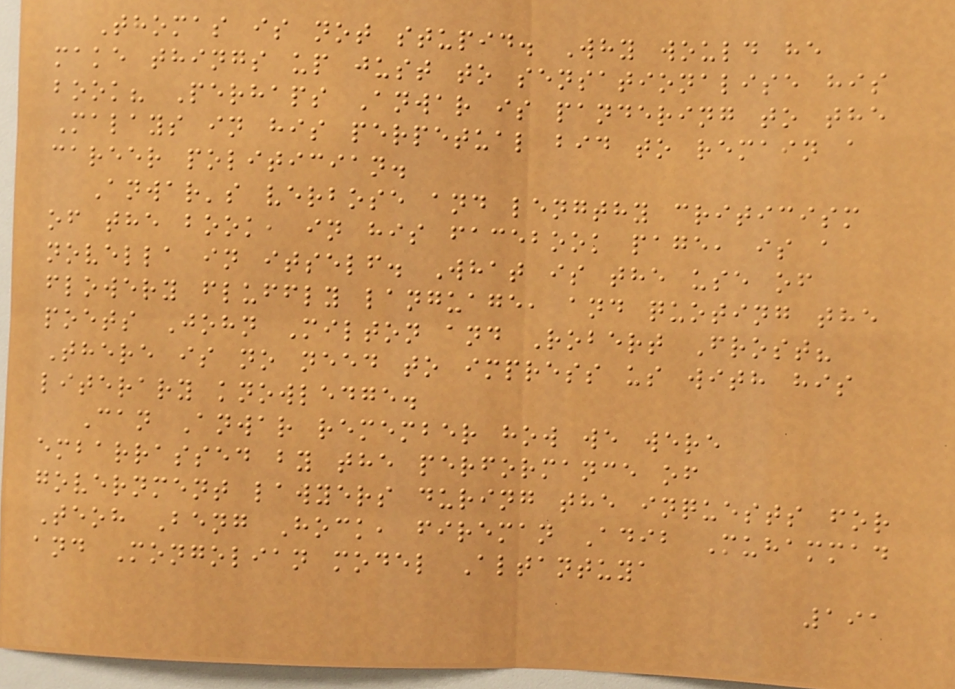Thomas is not stupid. Why would he
make things up just to sensationalise his
book? Perhaps Anwar is pandering to the
Malays in his perpetual bid to remain a
career politician.
Anwar's verbose and lengthy criticism
of the book, in his facebook page, is a
novella in itself. What is the use of
flowery fluffly language, and quoting the
poets John Milton and Robert Frost?
There is no need to impress us with his
literary knowledge.
Can Anwar remember how we were
embarrassed by the performance of
government lawyers during the inquests for
Teoh Beng Hock, fireman Adib Muhammad
and Mongolian model Altantuya
191
